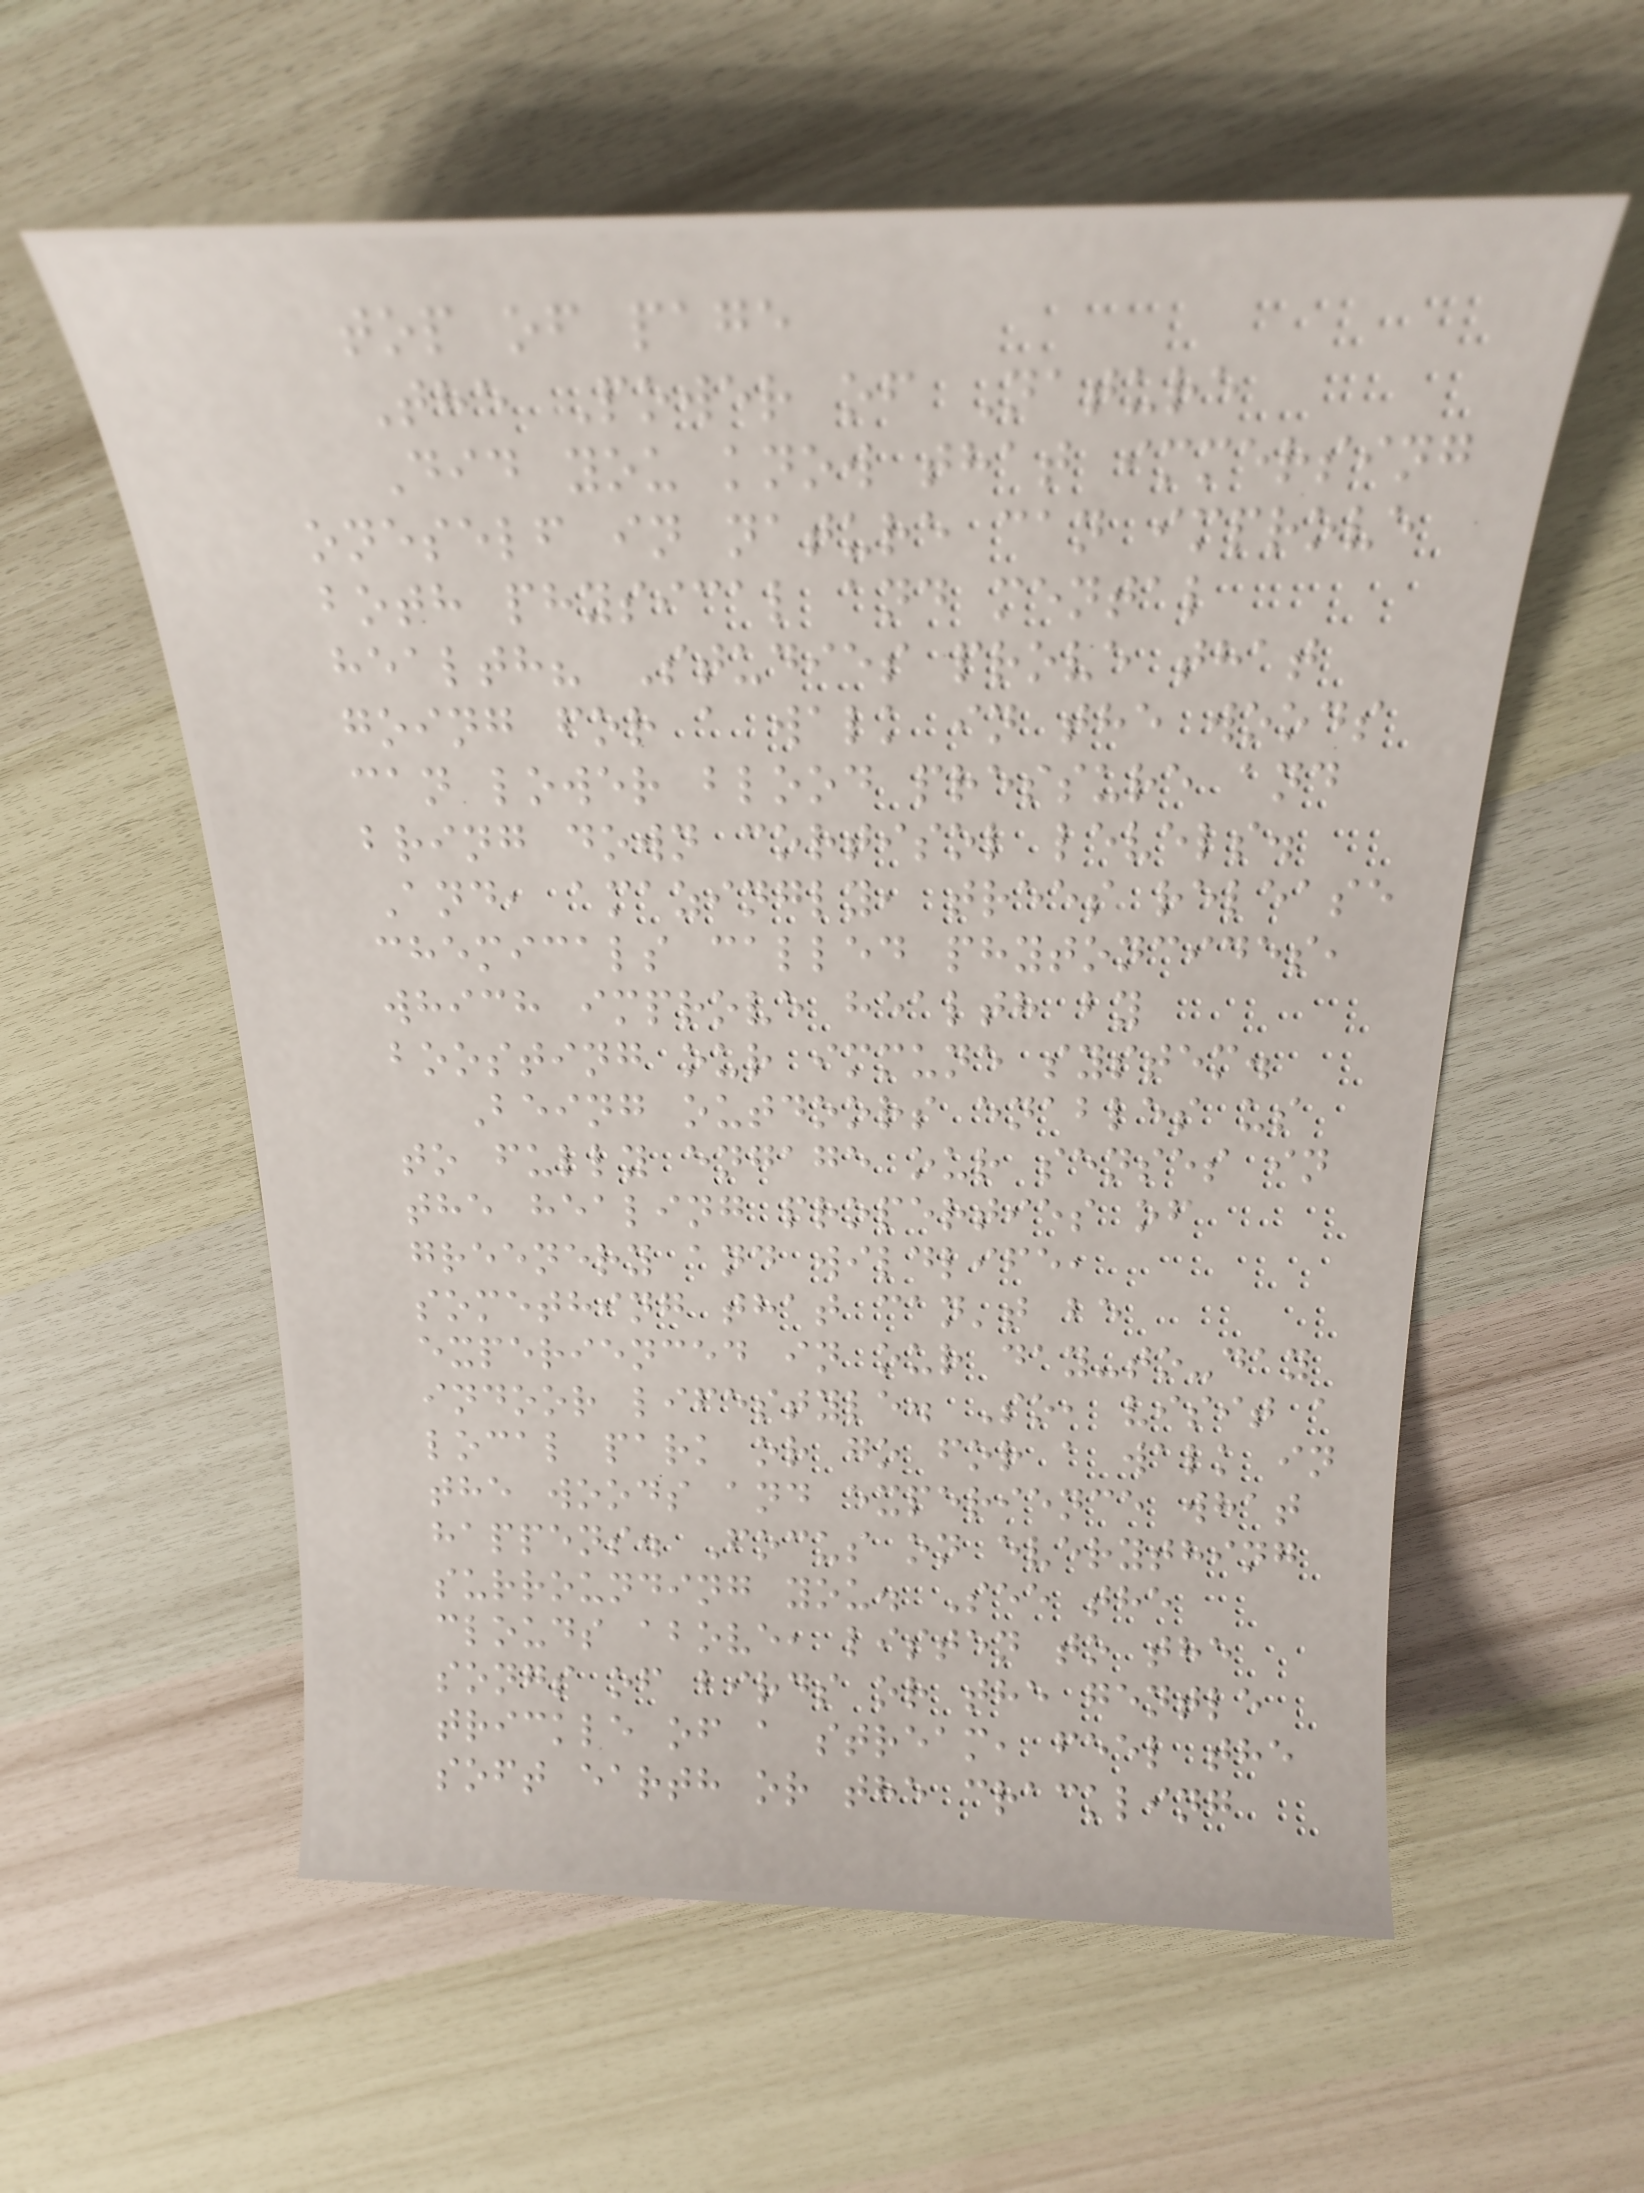top of page
The Power of Nature
Did you know that immersing
oneself in nature can improve
both physical and mental
health? Studies prove that
going for a walk in the woods
can lower blood pressure and
bring down cortisol levels.
And, amazingly, trees release
chemicals called phytoncides,
which improve health by
boosting our immune system.
Being outdoors enables us
to fully engage our senses in
the healing properties of
greenery and wildlife,
something that can't be
experienced in our day-to-day
indoor lifestyle. So, visit a
local park or go for a walk in
the woods and experience what
happens. Focus on everything
surrounding you. See the
clouds above, listen to the
songs of birds or the gentle
trickle of a stream, feel the
soft earth or the crackling
